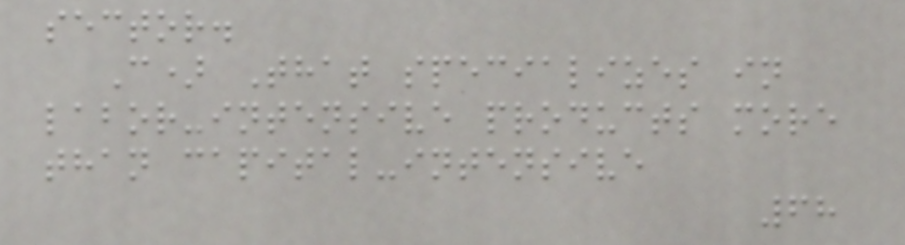sector.
C) That specializes in
labor-intensive products more
than capital-intensive
68
